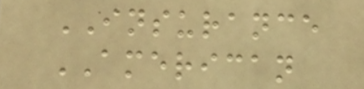INSURANCE
AMERICAN
